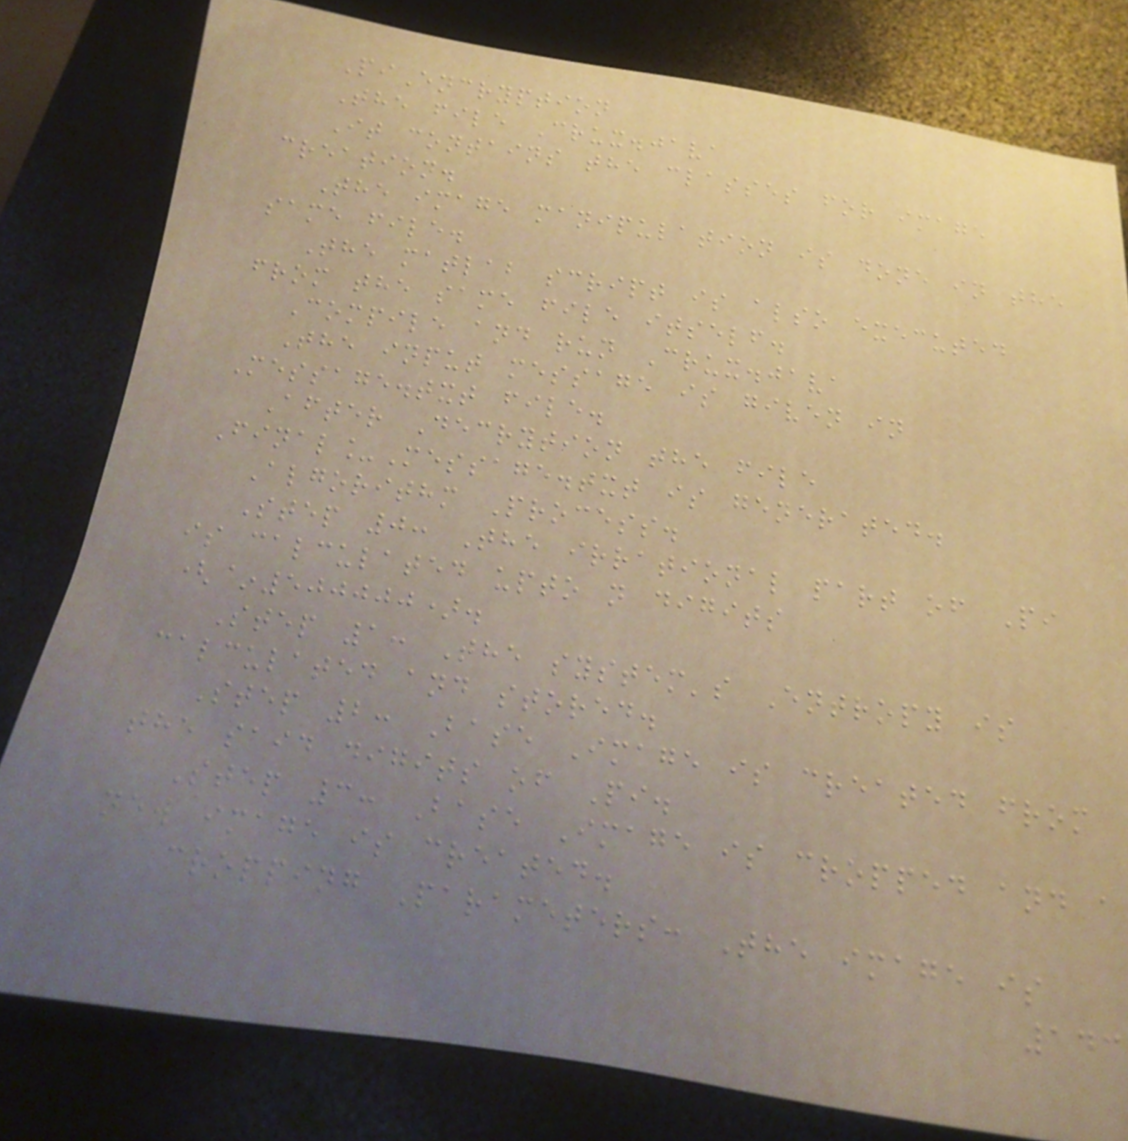PiEncryption
The file Crux.java
It contains the classes for image
creation.
The image manipulation is done in the
same file.
The matlab script is also executed
from the same file itself.
Compile and run Crux.java
The input message is given in
Message.txt file.
After Decrytion the file
Final_Message.txt is generated.
Algorithm Process.
Step 0: The irrational part of Pi
is calculated upto n digits
(~500000).
Step 1: The system's Entropy is
calculated and stored.
Step 2: Base Image is created from
the said digits of Pi.
Step 3: Base Image is cropped and a
new image is created.
Cropping Parameters: The image is
143
